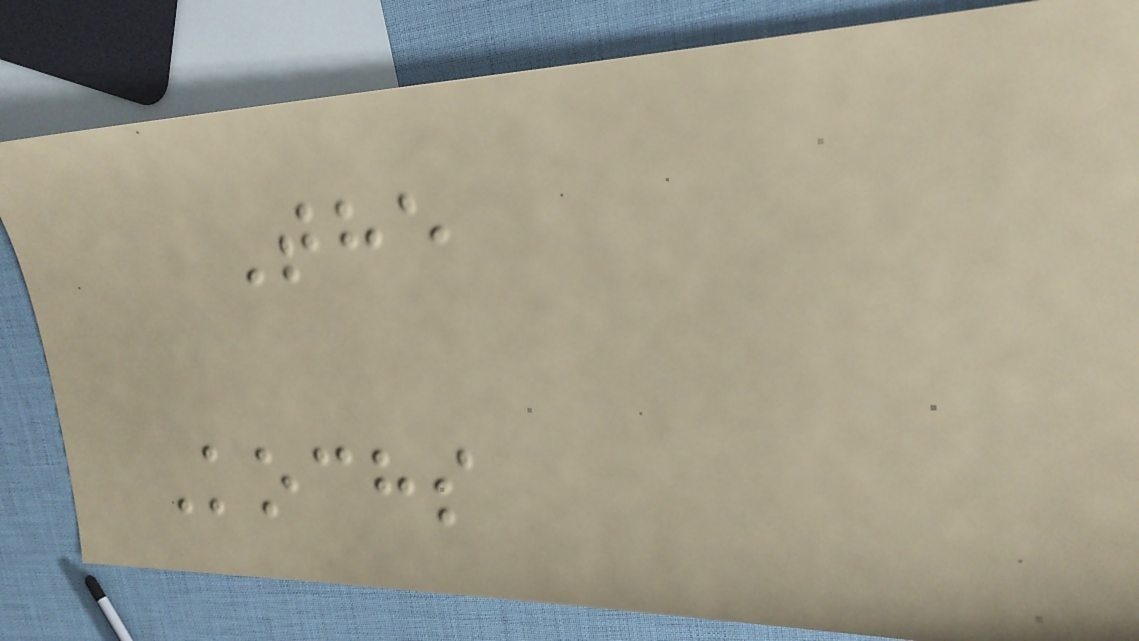The
Kochs
